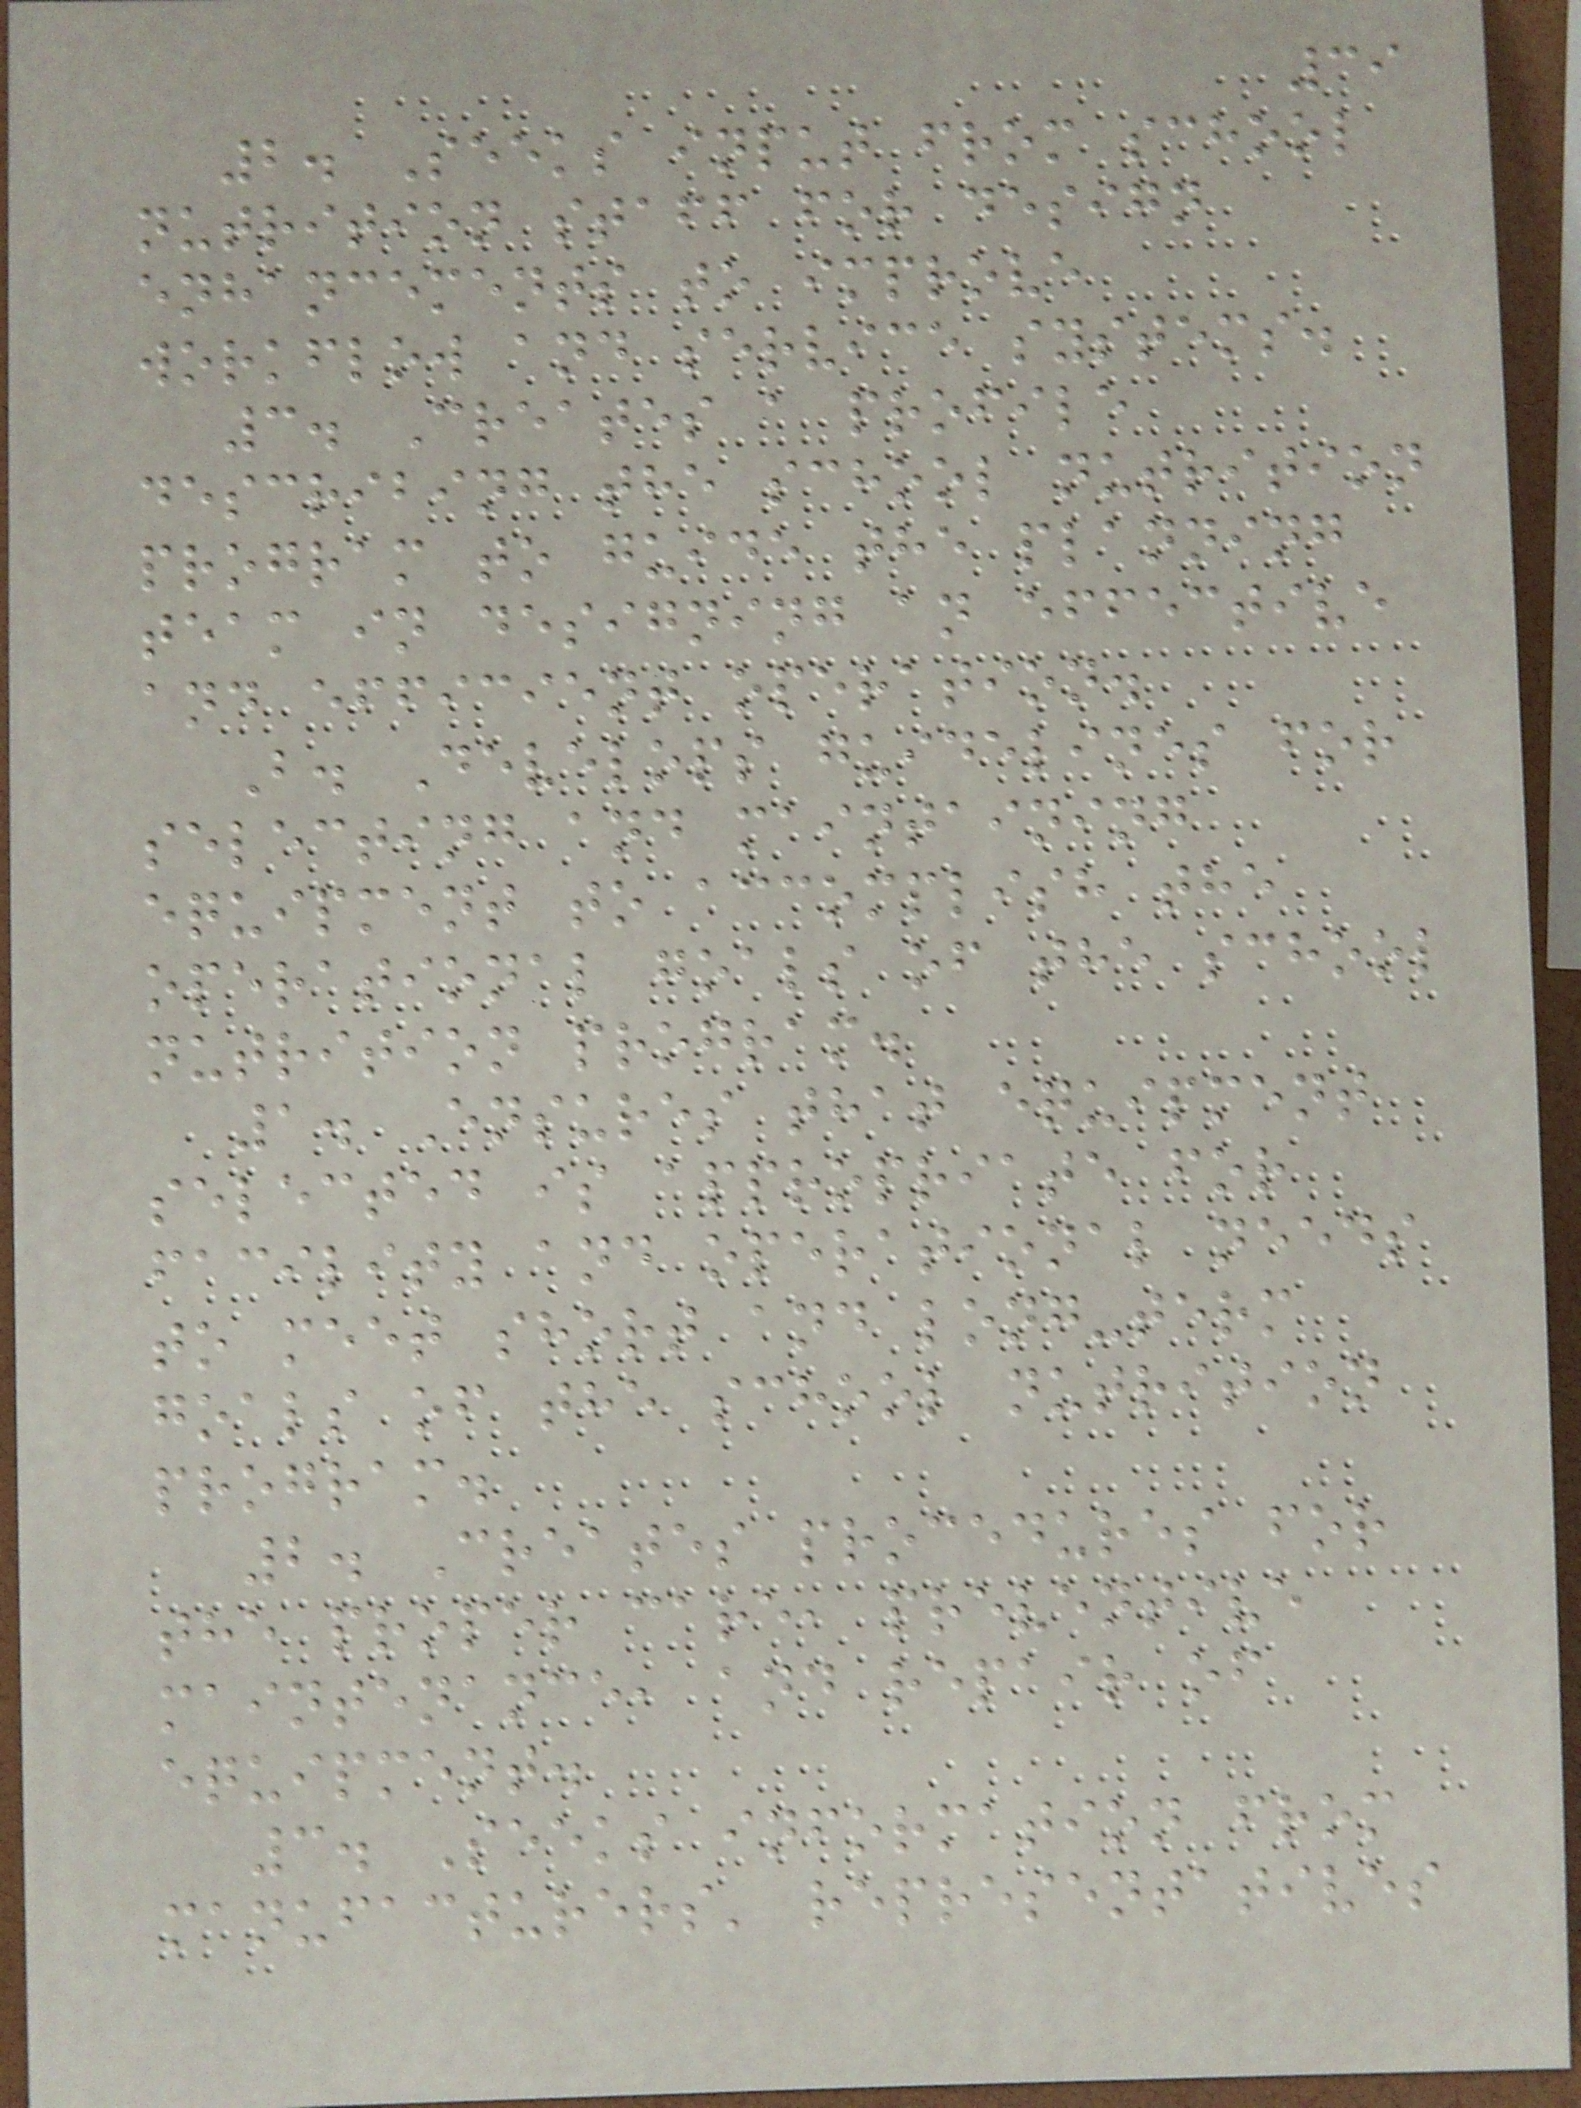39
2. Seeks input from school
nutrition staff for design
enhancements to improve
workflow and service systems.
3. Creates a profile
describing the school nutrition
program to guide the planning
team in designing an effective
and efficient operation.
B. Develops guidelines for
selecting and maintaining
equipment to accomplish the
operational goals of the school
nutrition program.
1. Ensures that equipment
selected is appropriate for
facility and operational needs
to meet short and long-term
goals of the school nutrition
program.
2. Creates procedures for
the proper care, preventive
maintenance, and repair of
equipment.
3. Seeks information from
manufacturers' representatives
